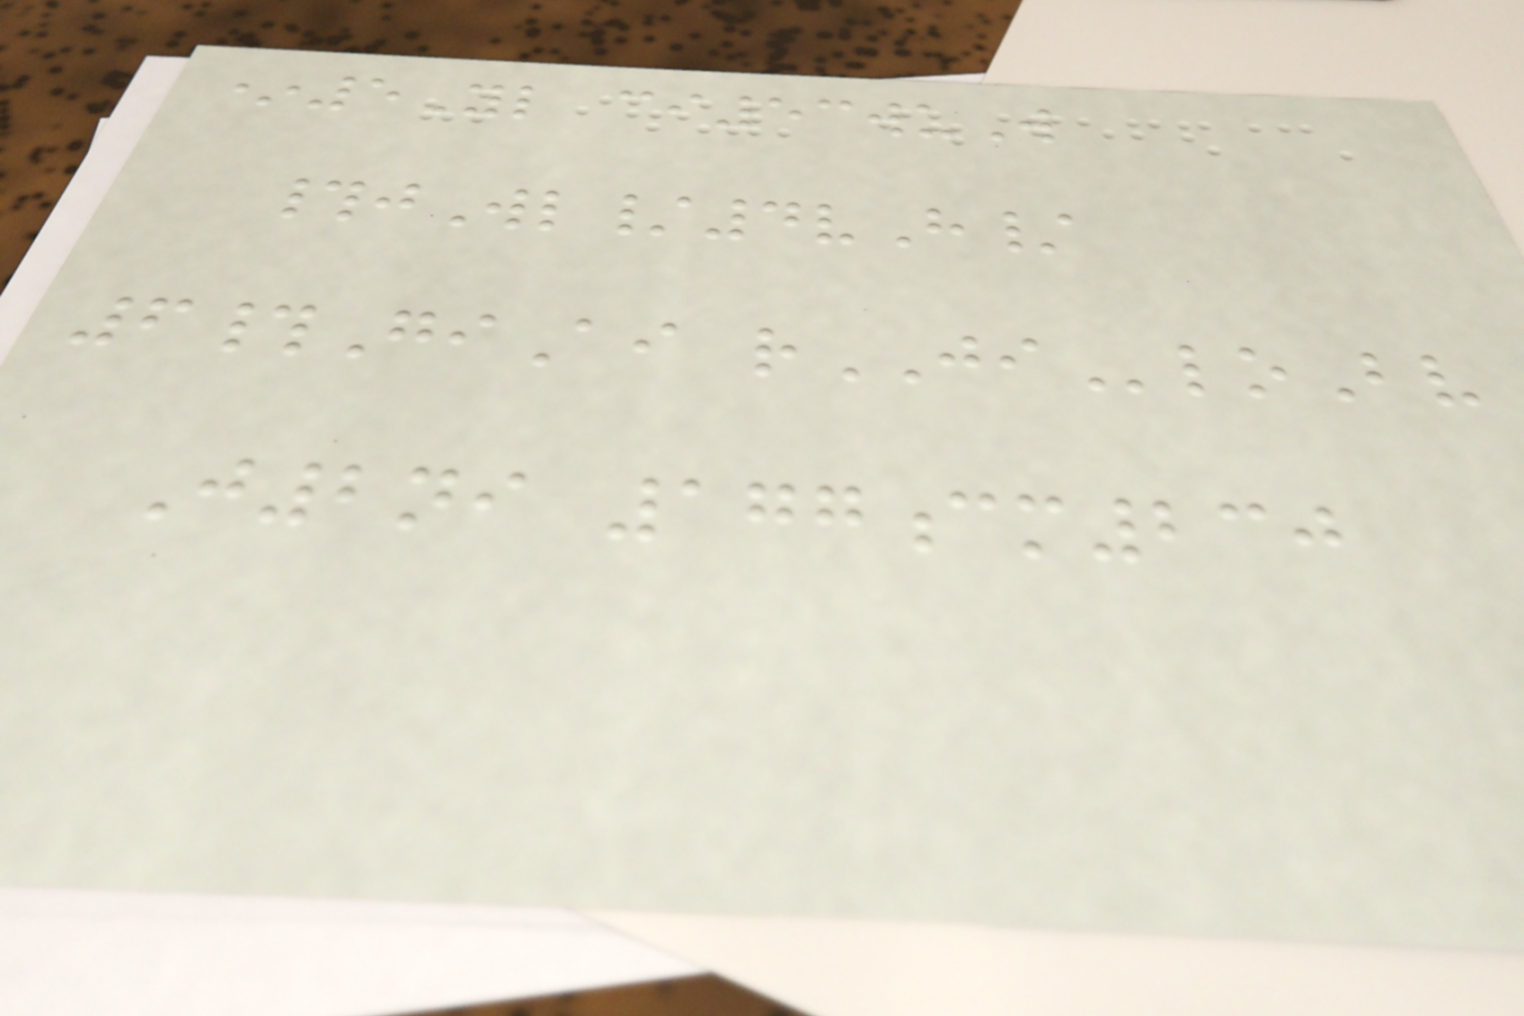*5Yl ci53wuW
#jWl/4vH/
6#GiAi rJIloBv
J2ni 177cm230
